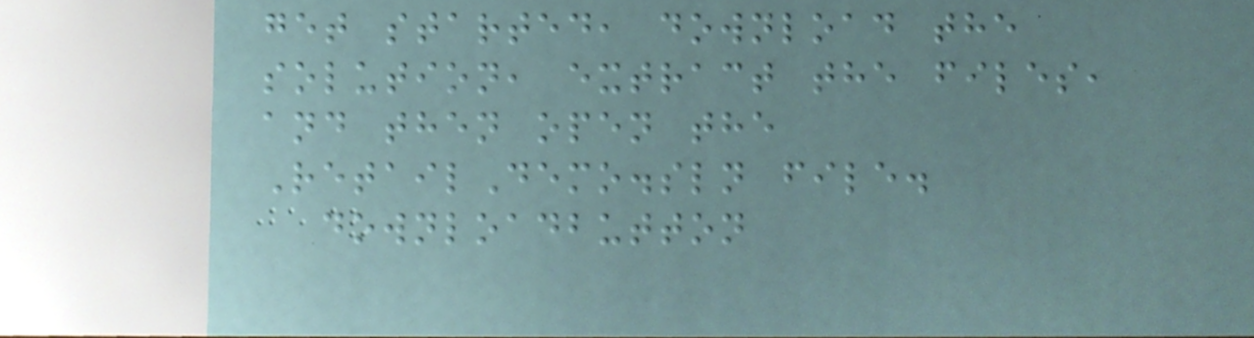get started, download the
solution, extract the files,
and then open the
RetailDemo.sln file.
downloadbutton
